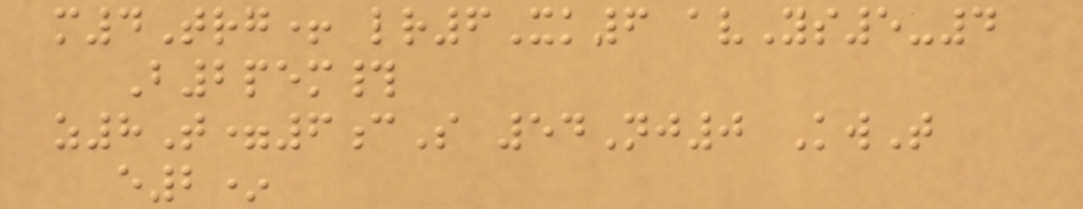m4Trg+ lr6Xk6 avYs5-4
B2pem#
z8T=6cS 54Nj0 KwT
e2*
